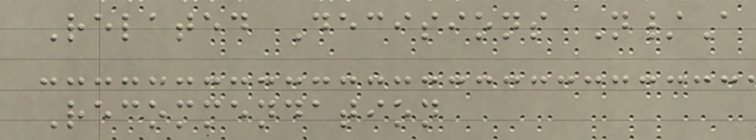Related Decisions N/A
Recommendation
